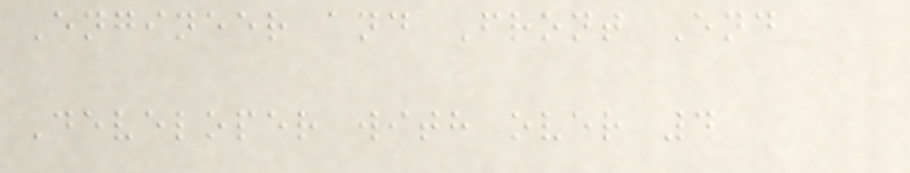Engineer and Front End
Developer with over 4
